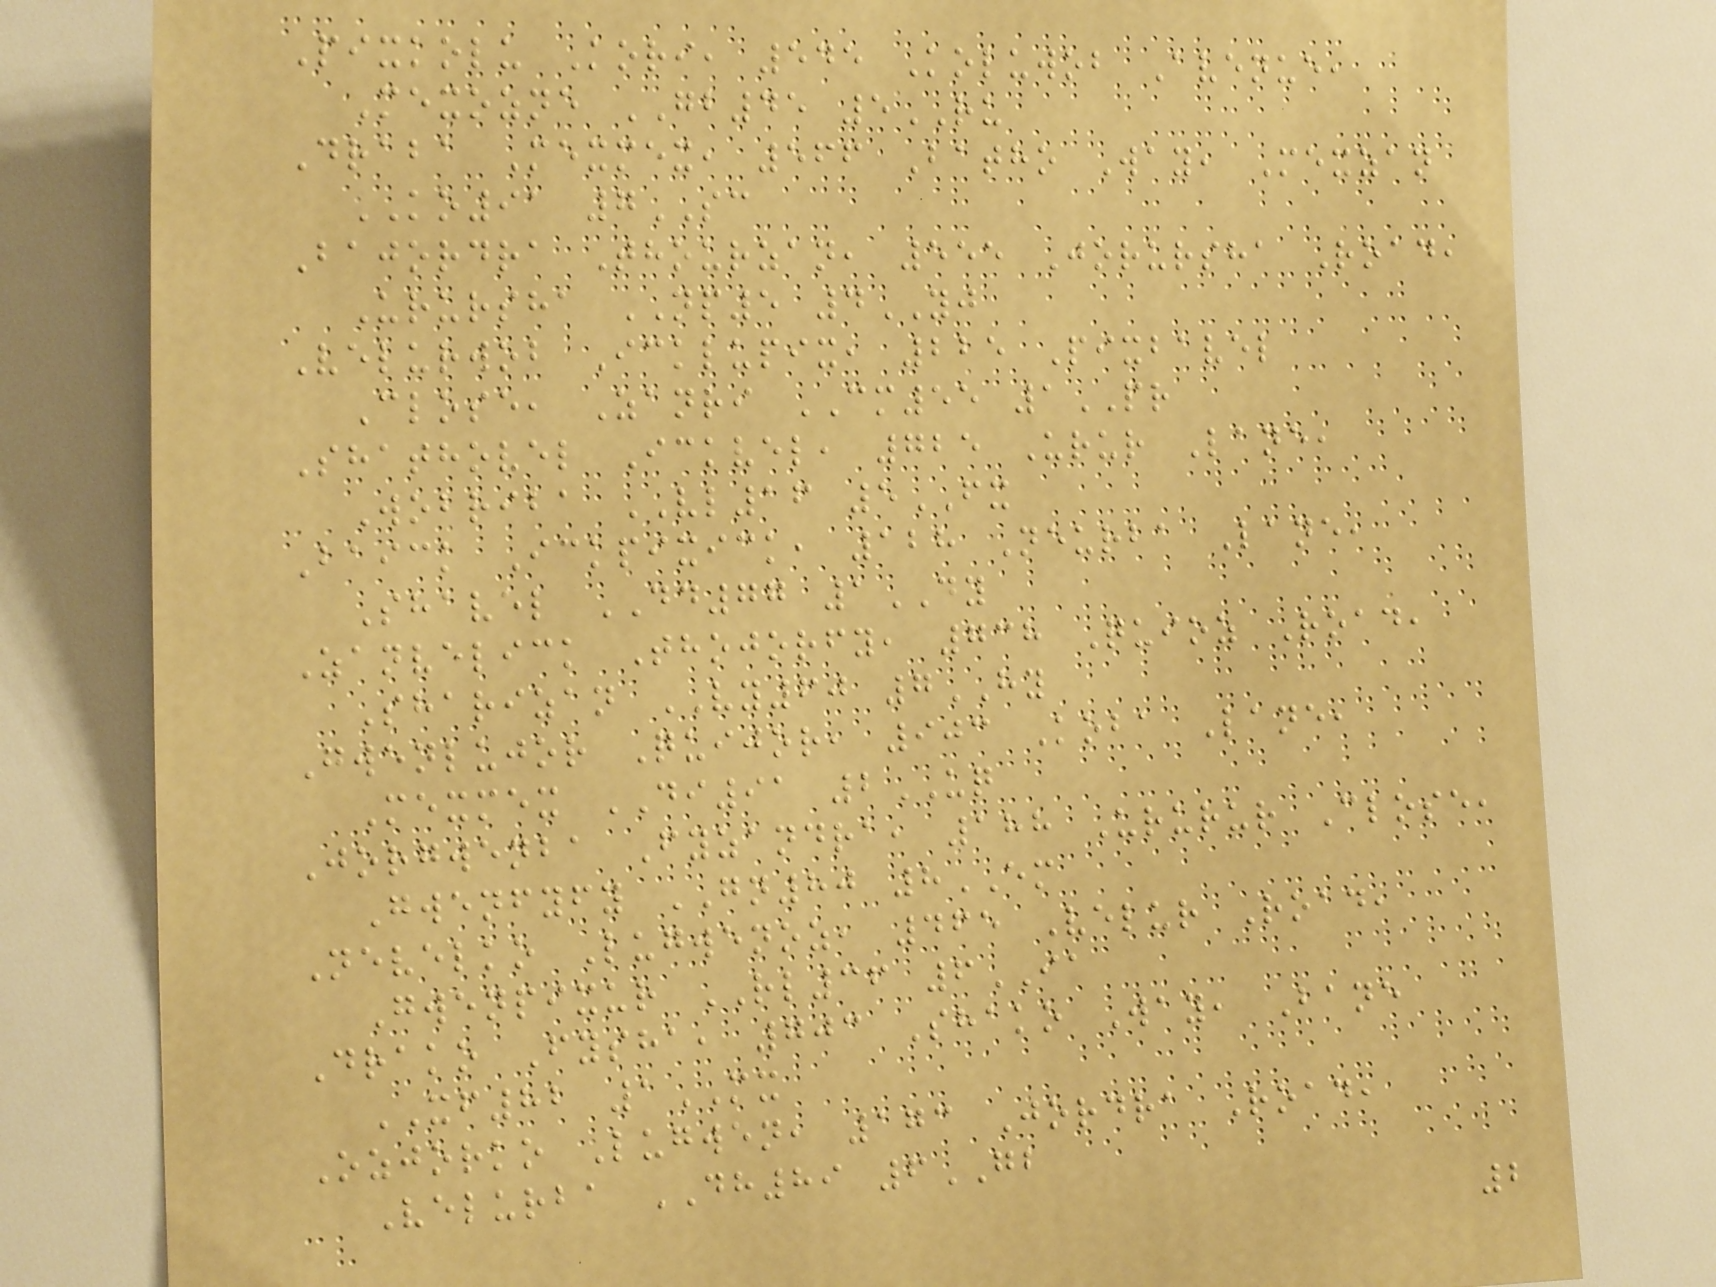Pixkolu Kori, 545 Koluwob Avenue,
Mexozne GB45 5RU
Draba Mexmex, 566 Batho Way, Mexzan
KO91 7SC
Bajordra Thourzan, 555 Jorursha Road,
Urursha NP5 4YJ
Velurwob Icklupix, 225 Pixbavel
Close, Zanri CM55 1PR
Shathovel Ickvel, 725 Urur Lane,
Wobriba VL16 5FX
Baick Ickpixick, 128 Neurba Lane,
Shavel DD77 1DY
Zanvelick Thojorfy, 738 Quioz Road,
Sharizan VY60 7HY
Gwenlujor Quijor, 903 Koba Lane,
Mexmex DI91 2UQ
Jorgwenba Fyzandra, 188 Ururur Close,
Gwenfyfy GN80 8EM
Nevelko Lugwenoz, 465 Velur Road,
Gwenpixur RL36 6IA
Drako Fysha, 703 Shako Way, Bane
XF82 1MX
Ozjorko Lugwen, 173 Jordra Road,
Velurba DH89 6GB
2
